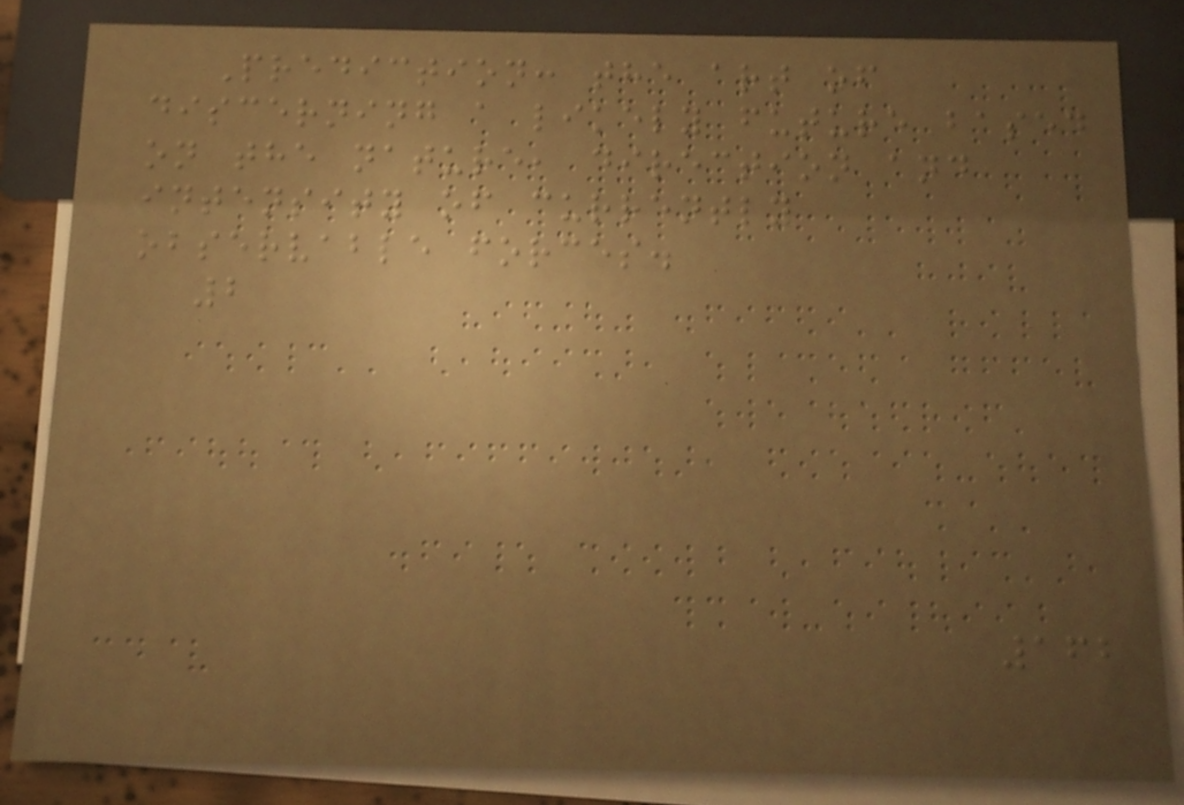Prediction: the art of
discerning a likely future based
on the nature, direction and
intensity of currently
observable forces.
2
162
